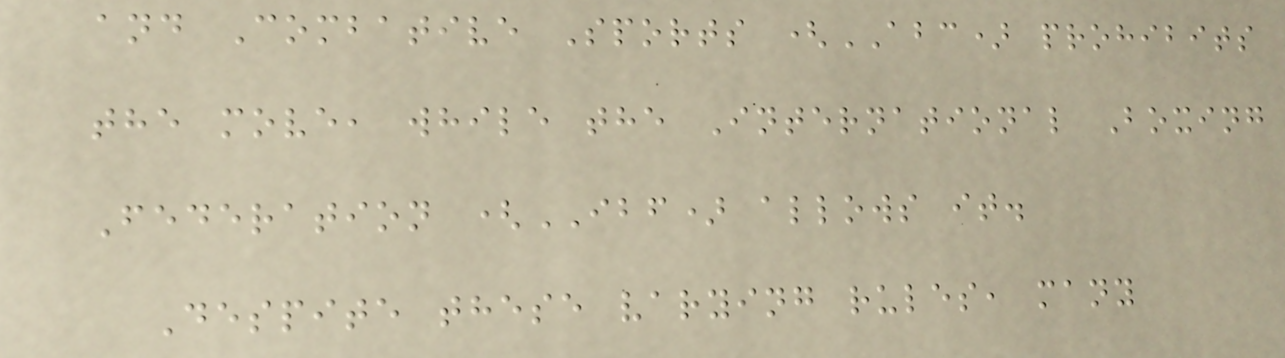and Combative Sports (ABC) prohibits
the move, while the International Boxing
Federation (IBF) allows it.
Despite these varying rules, many
